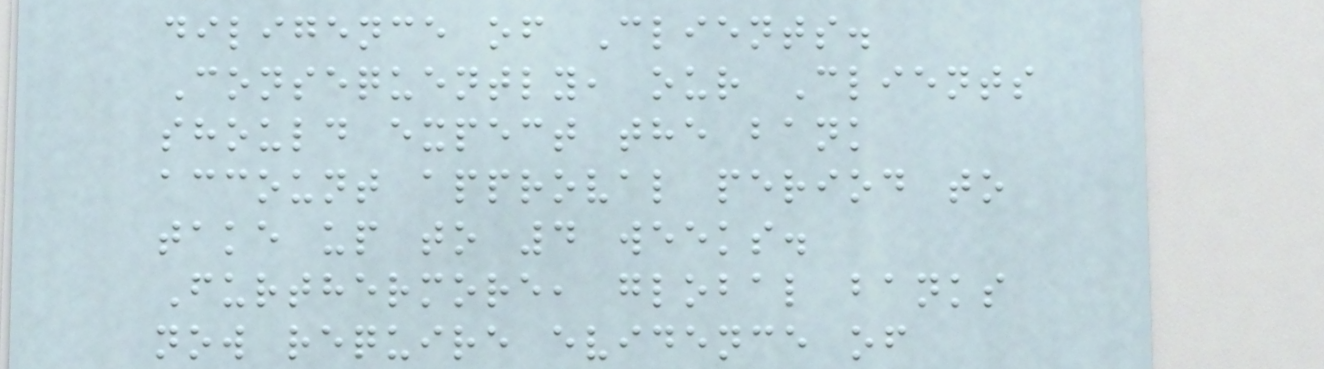diligence of Clients.
Consequently, our Clients
should expect the bank
account approval period to
take up to 4 weeks.
Furthermore, global banks
now require evidence of
